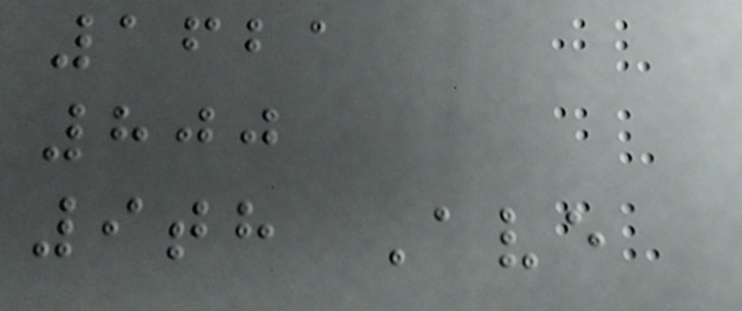1621
800
9th Ave
